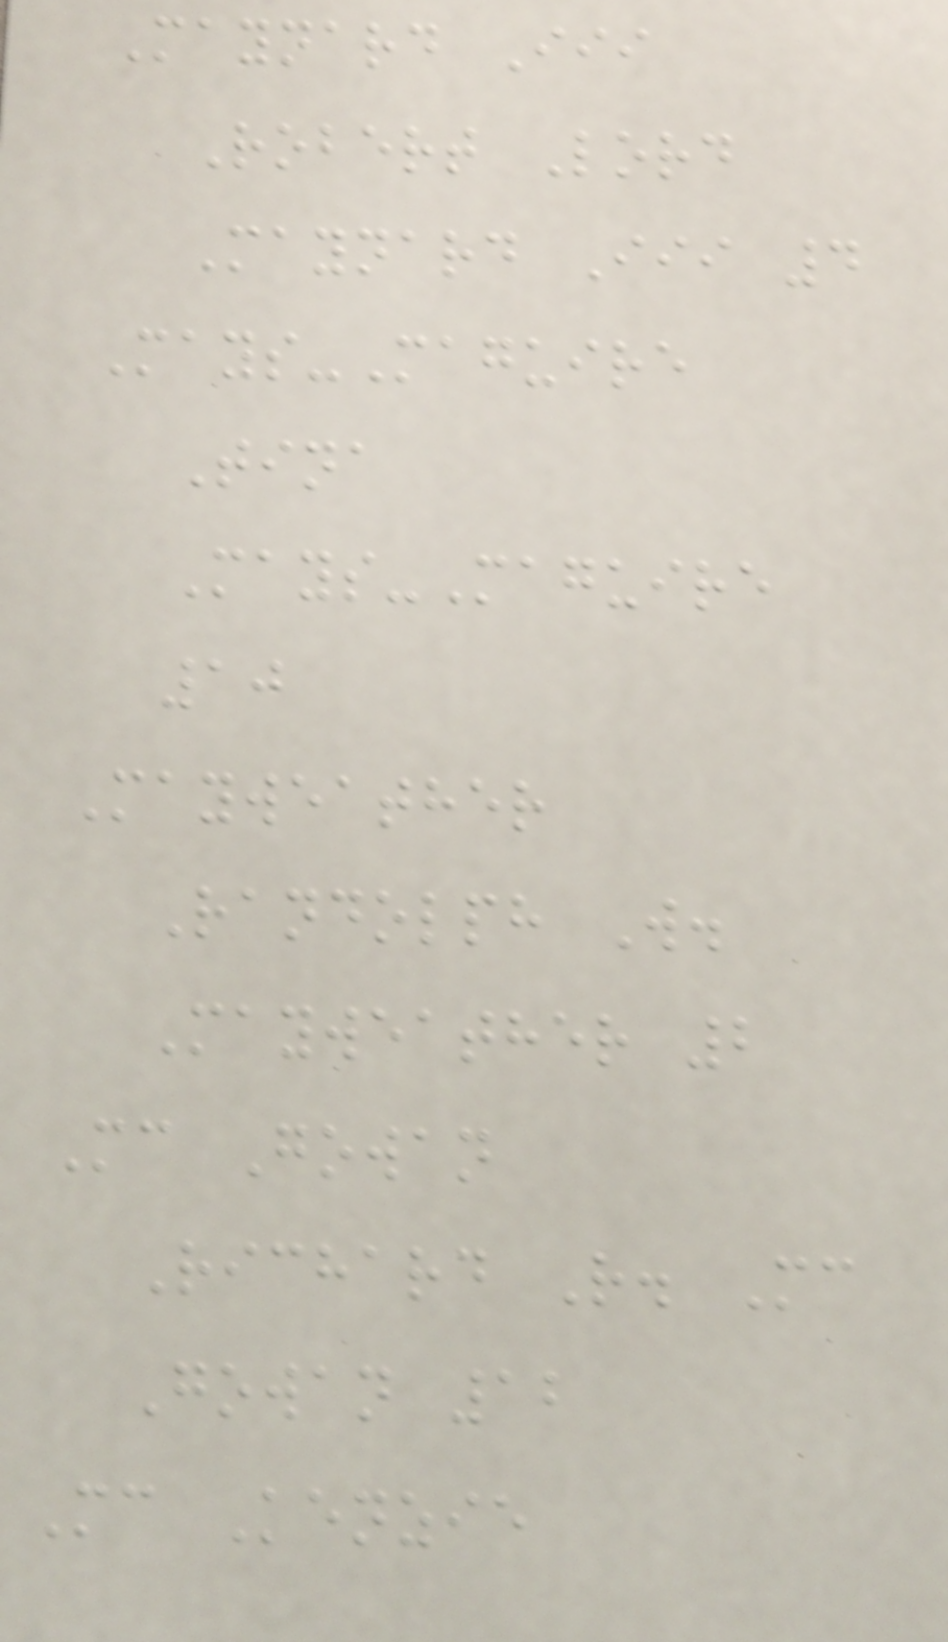Maynard Iii
Robert Lord
Maynard Iii 4
Mays-Maguire
Tina
Mays-Maguire
10
Mayweather
Randolph W.
Mayweather 2
Mc Gowan
Richard R. Mc
Gowan 12
Mc Kenzie
